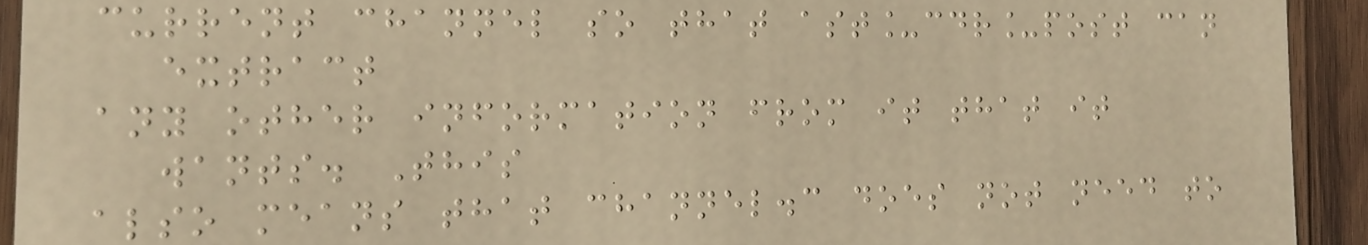current channel so that ast_cdr_post can
extract
any other information from it that it
wants. This
also means that channel.c does not need to
